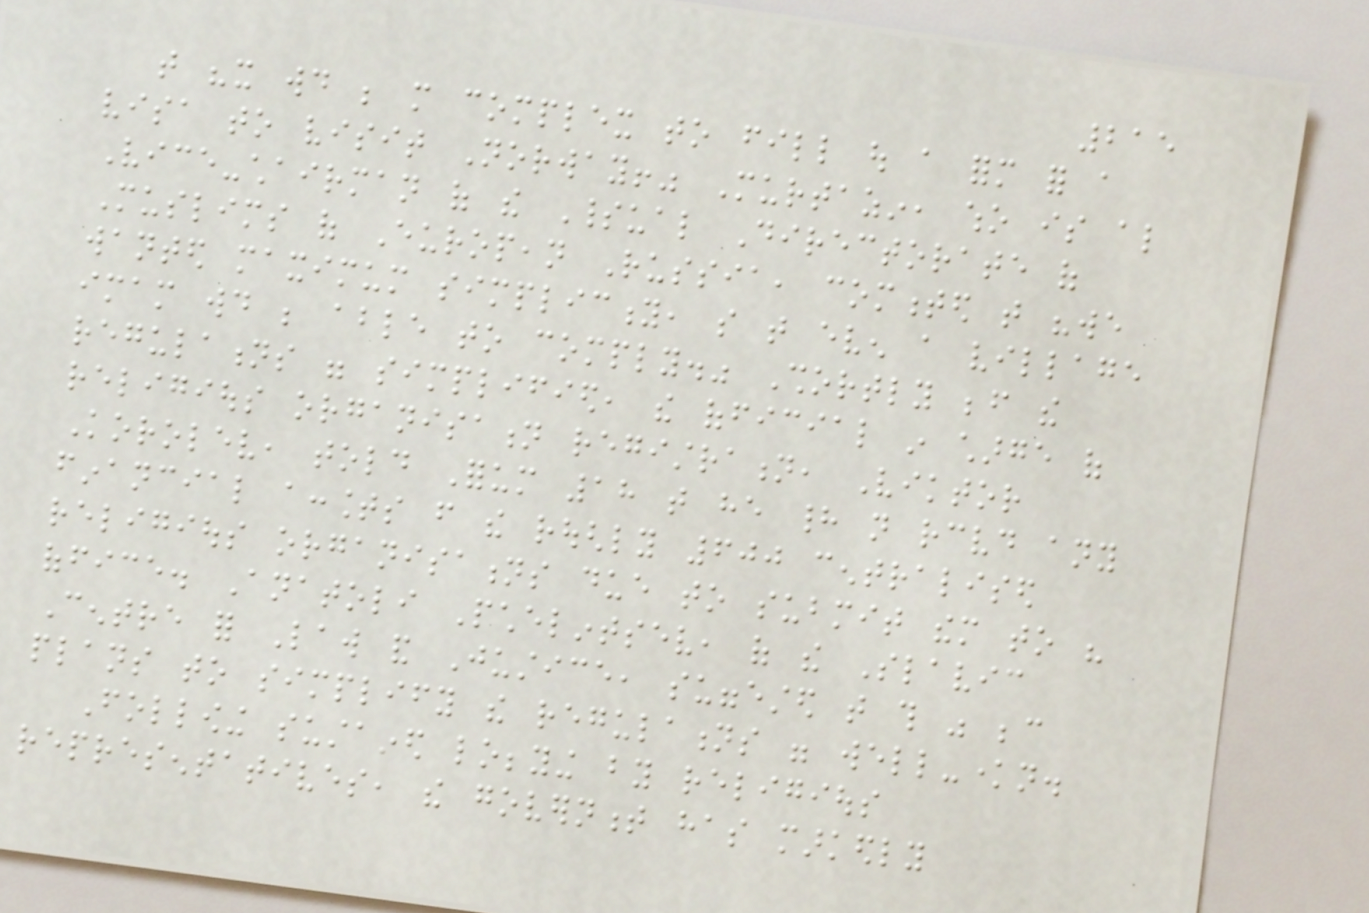215
that "it would be more complex to fill out a form for a
visa to visit Norway!" Murtazin, who is also
Vice-chairman of the Spiritual Directorate of
Muslims of European Russia, commented that "we
wanted maximum simplicity, so that even a village
imam would be able to comply." Shortly before the
regulations were simplified, the official in charge of
religious organisation registration, Viktor
Korolev, told Forum 18 that he had not received any
financial accounts from the roughly 600 centralised
religious organisations due to submit them to his
office. Anatoli Pchelintsev, of the Slavic
Centre for Law and Justice, suggested that this was because
plans to simplify the regulations were well-known.
Following sustained lobbying by religious
representatives, the government has markedly
